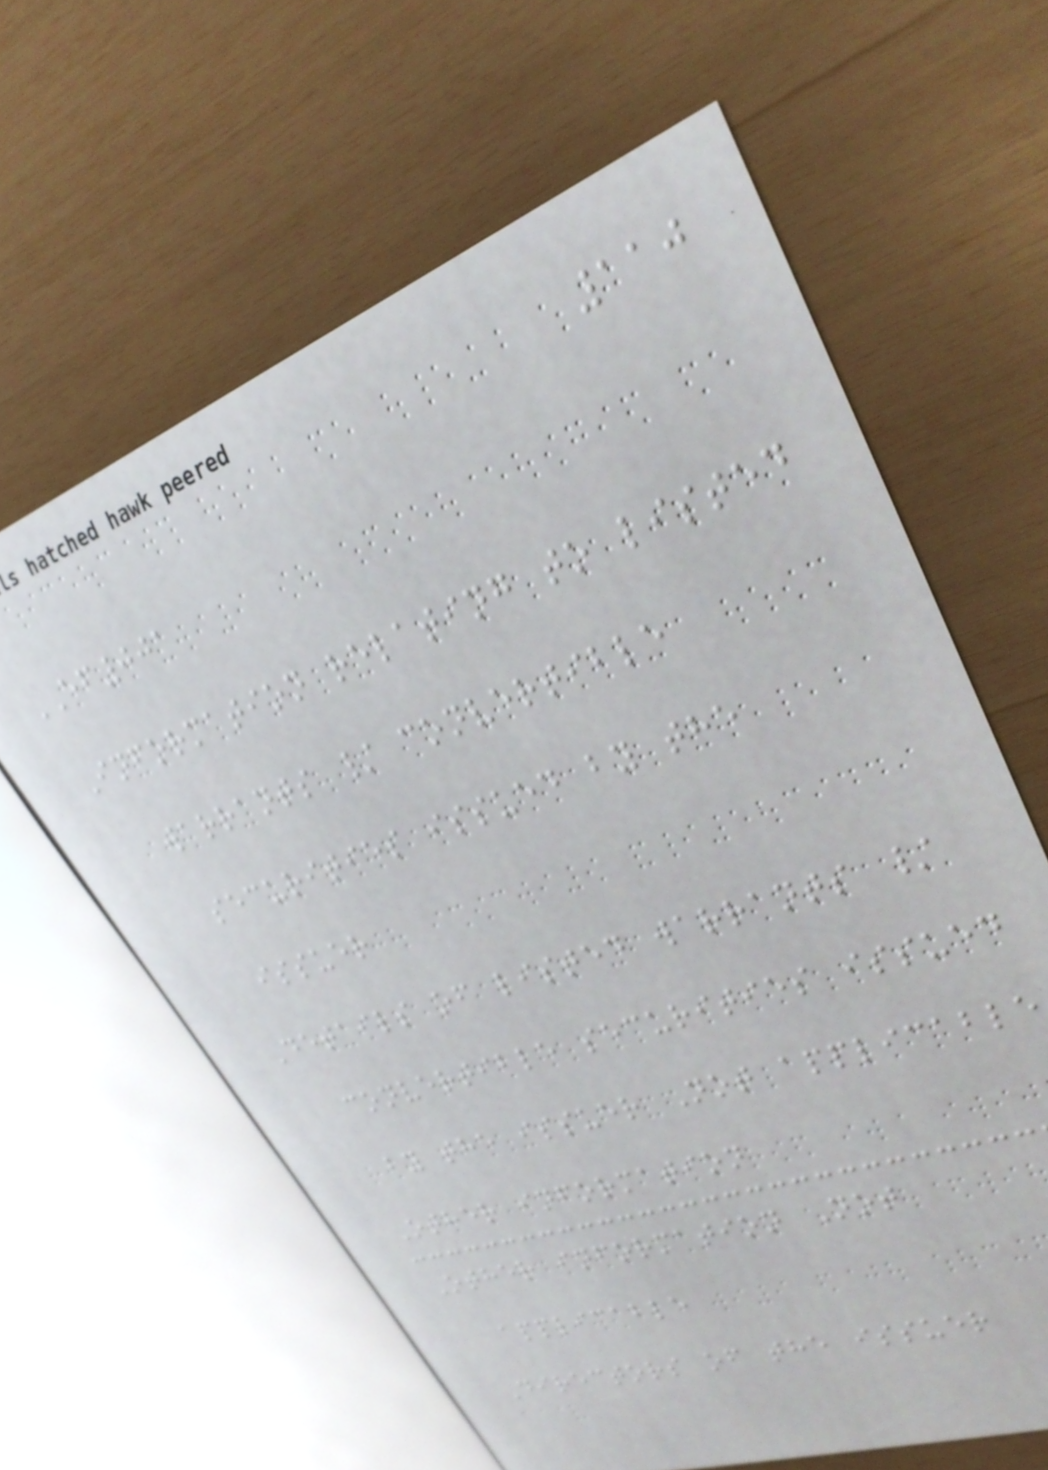110
EF001
Information relating to listed
warrants / convertible
securities issued by the
issuer
Details of listed warrants /
convertible securities issued
by the issuer Not applicable
Other information
Other information Not
applicable
Directors of the issuer
